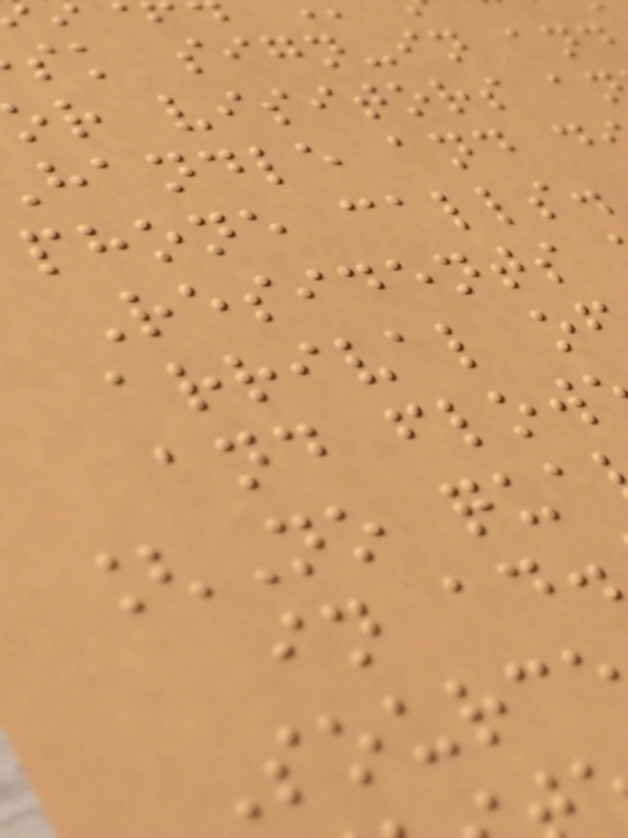sk sign-in and
r visitors a
handle and d
phone calls.
Residents
arrival o
and flow
[No qua
in ad.
